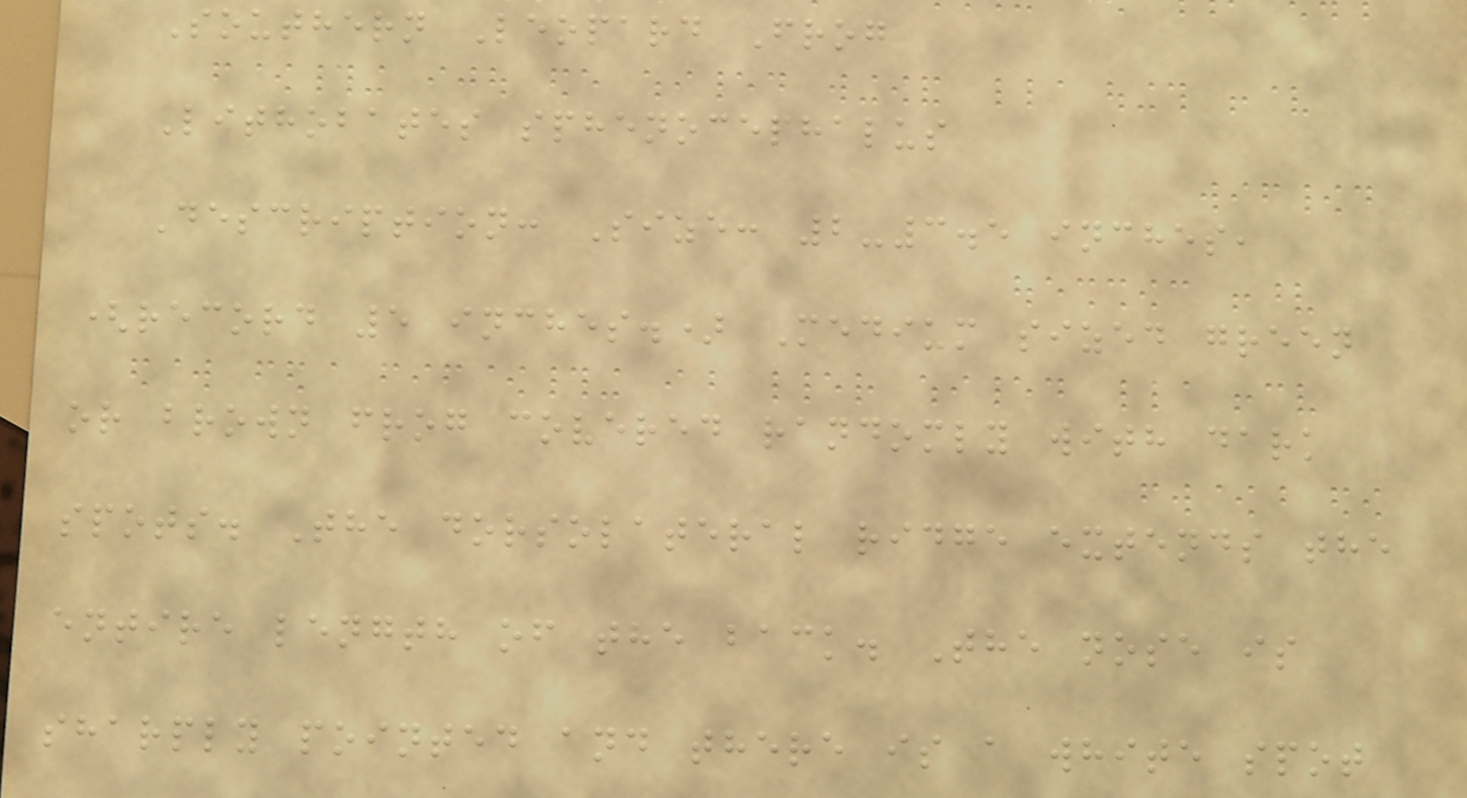Southern Leopard Frog
Lithobates sphenocephalus
Description: Size: 2-3.5 inches,
(record 5 inches.) Medium sized green
or brown frog covered randomly with dark
spots. The dorsolateral ridge extends the
entire length of the back. The nose is
sharply pointed and there is a white spot
